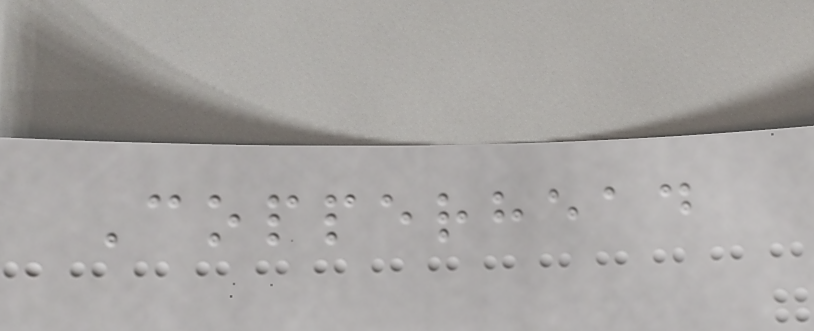Copperhead
